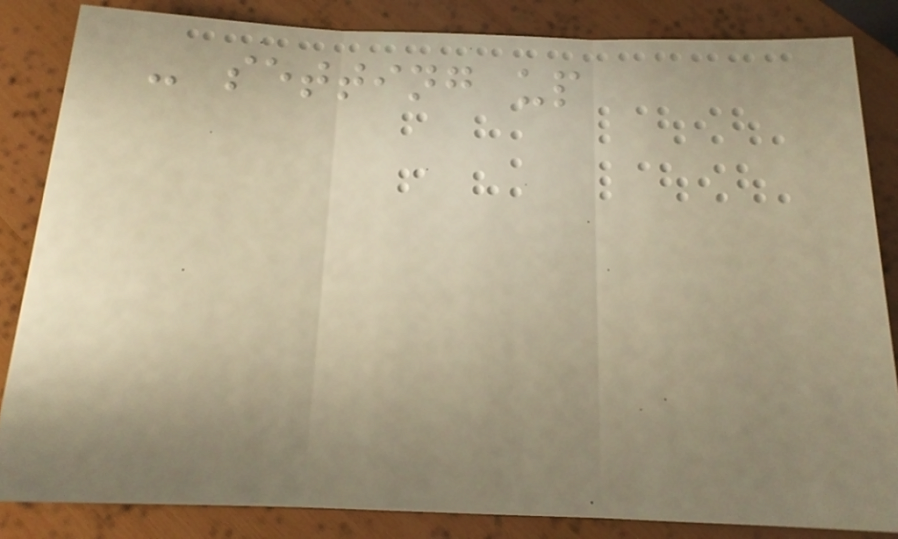- setting up
